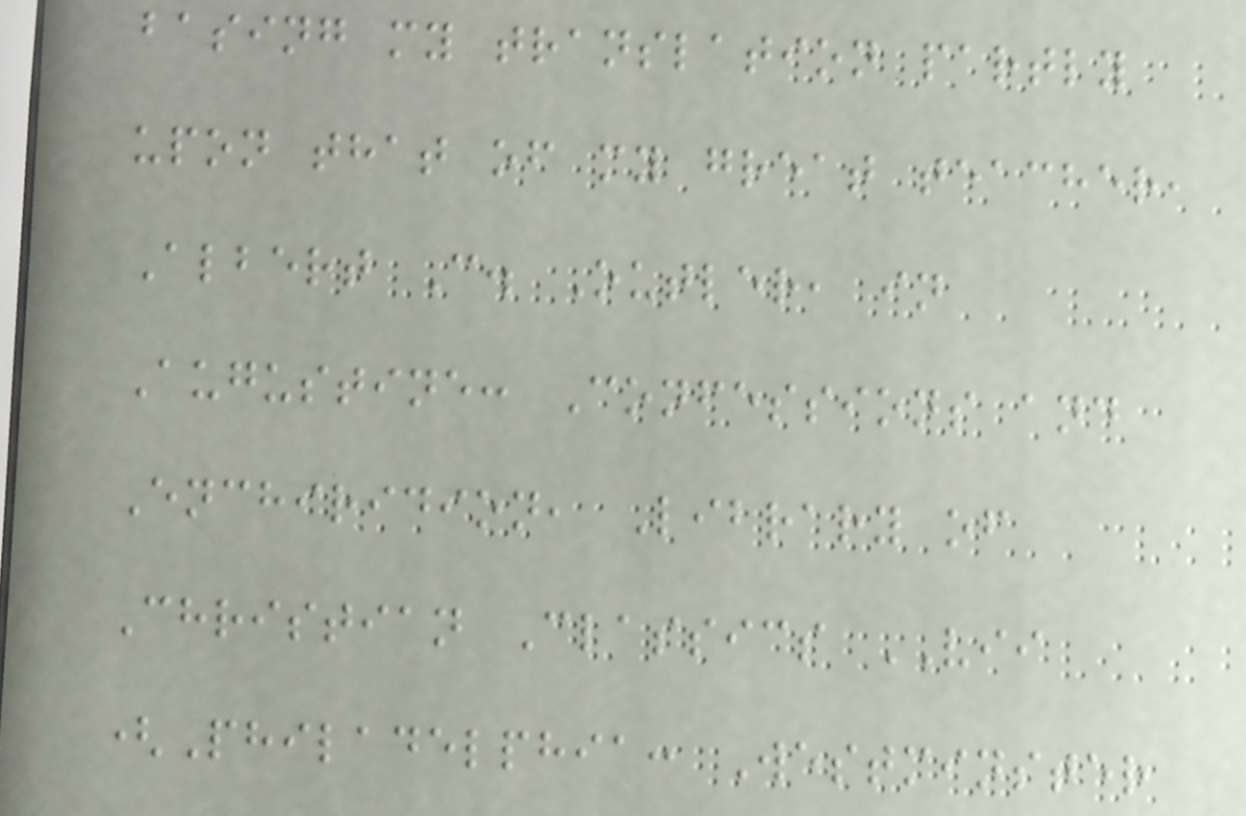basing my translation partly
upon that of my great teacher,
Albert C. Outler, in
Augustine: Confessions and
Enchiridion, Library of
Christian Classics VII
(Philadelphia: Westminster
